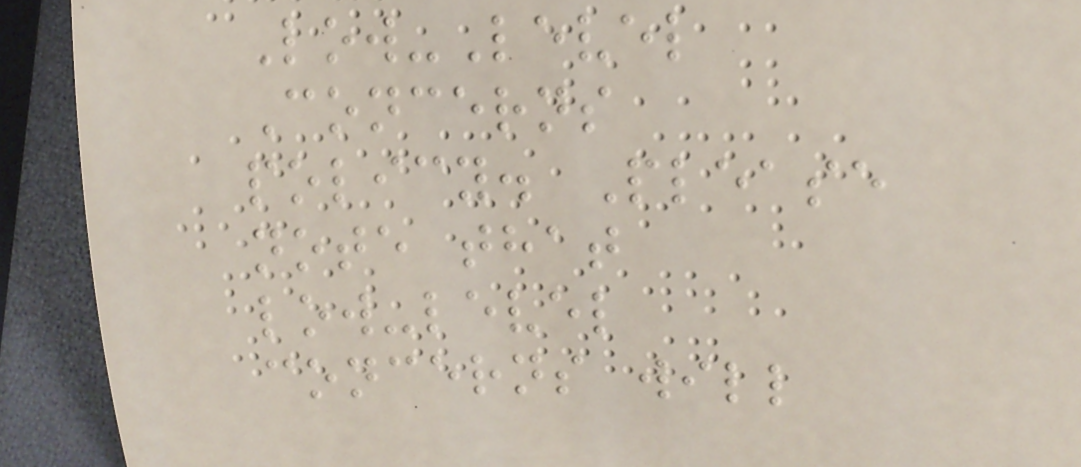Low-Level
Concerns
policy. Please
note that
low-level
concerns will
